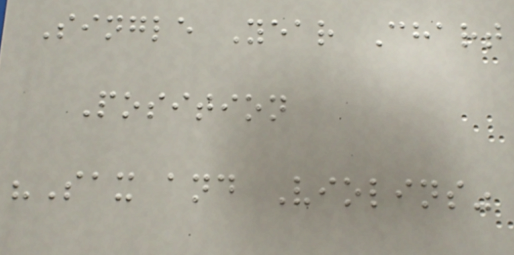Single Year Chart
Position
"Sax and Violins"
